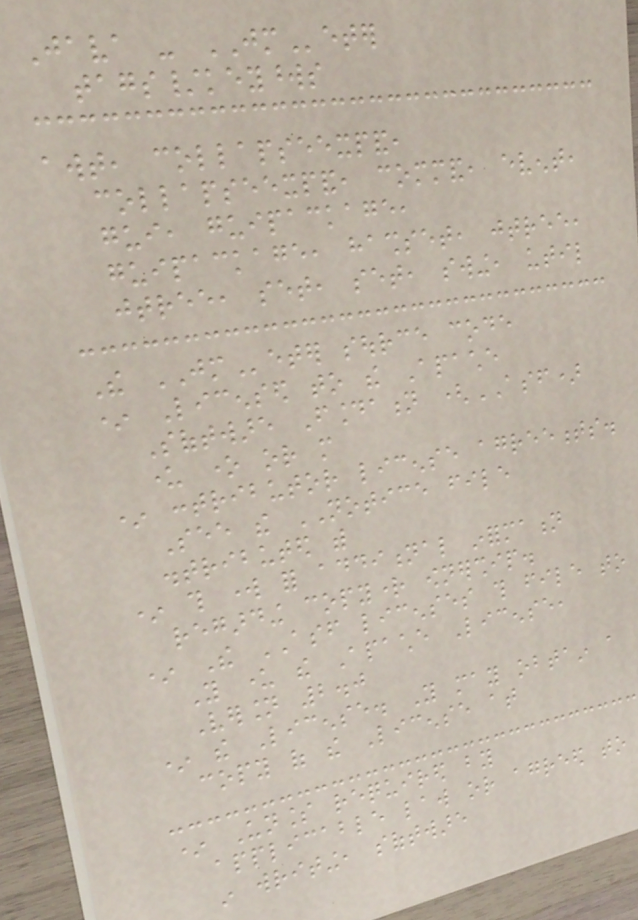Java - JMeter
tags/keywords
awt, collapseexpand,
collapseexpand, command, event,
gui, guipackage,
guipackage, hashset, jtree,
jtree, set, set, swing, util
The JMeter source code
* Licensed to the Apache
Software Foundation (ASF)
under one or more
* contributor license agreements.
See the NOTICE file
distributed with
* this work for additional information
regarding copyright ownership.
* The ASF licenses this file to
You under the Apache License,
Version 2.0
* the License. You may obtain a
copy of the License at
* Unless required by
applicable law or agreed to
in writing, software
